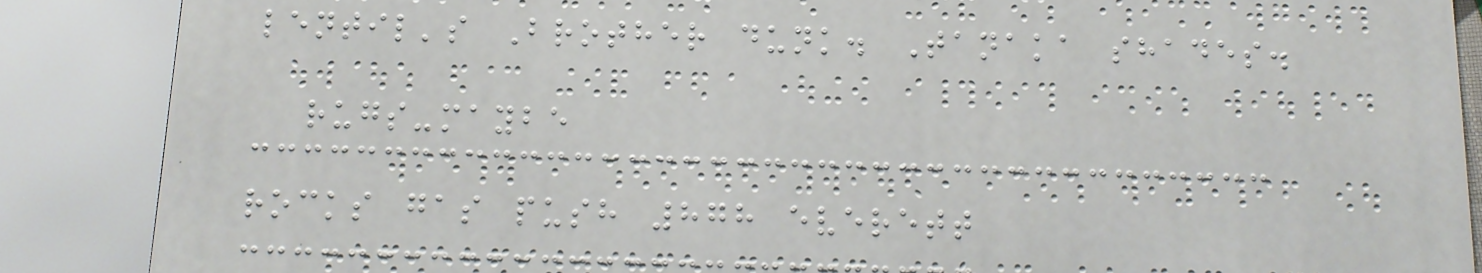lentil's Brother dunk. Tanaka shades.
rugs-maybe
rocks gas push 878 everett
